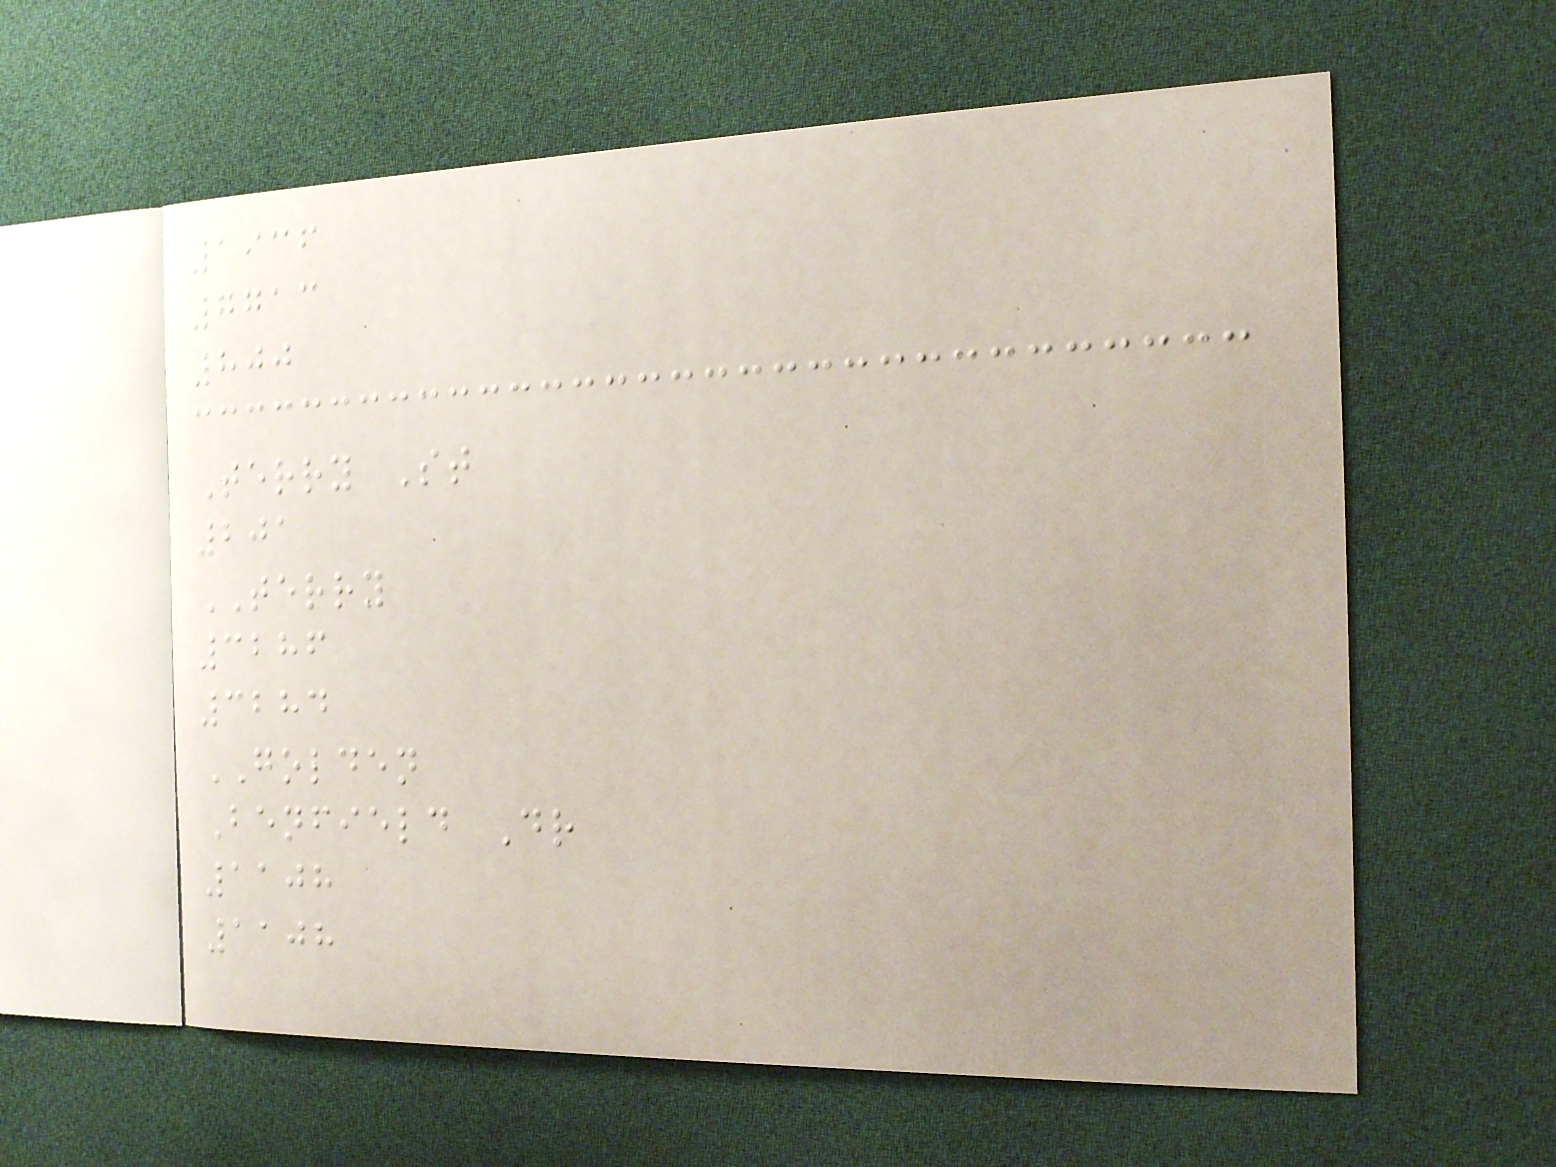1936
7713
800
Terry St
201
TERRY
3286
3284
GOLDEN
Benfield Dr
1108
1108
